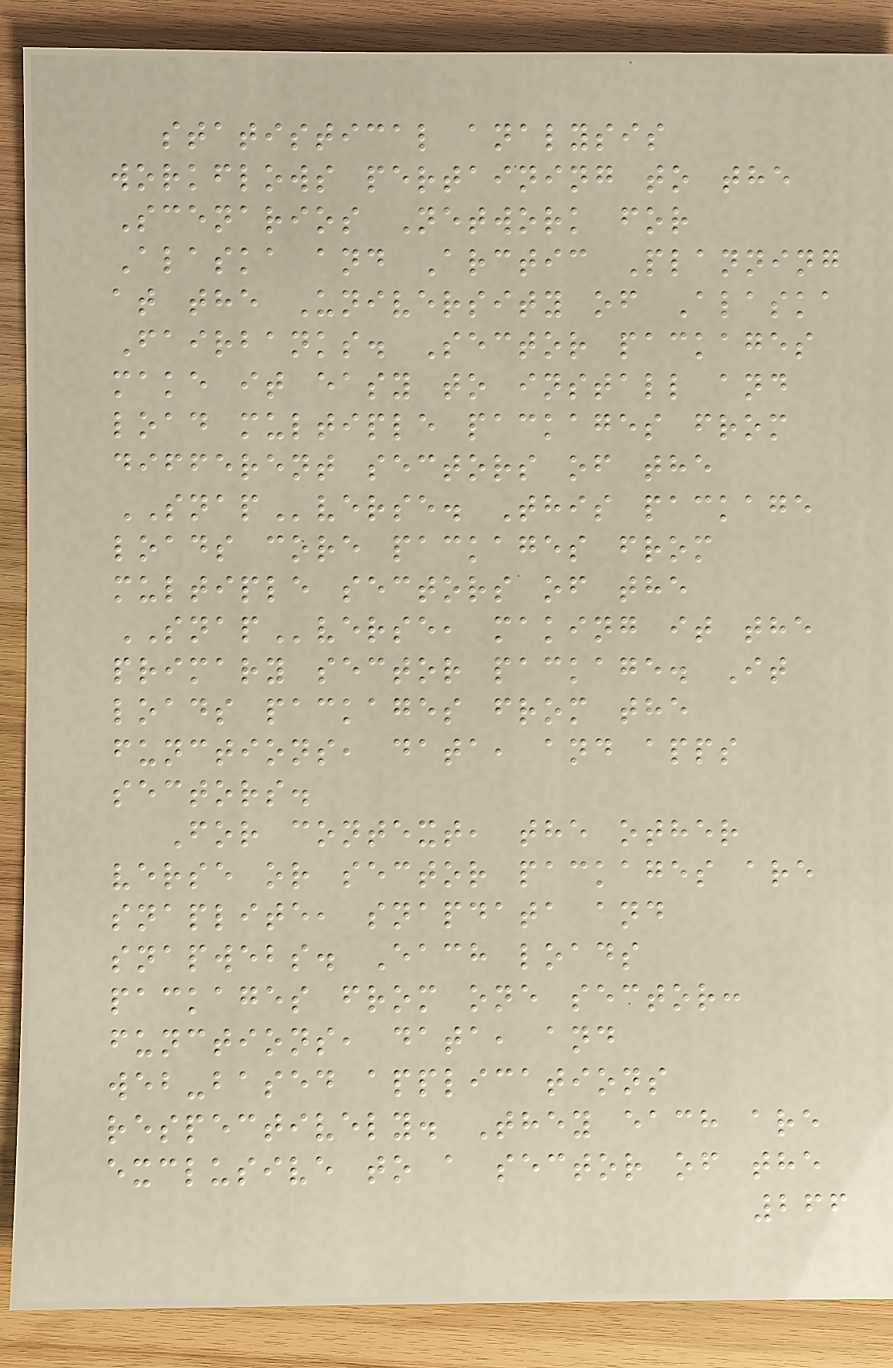statistical analysis
workflows pertaining to the
Scenarios Network for
Alaska and Arctic Planning
at the University of Alaska
Fairbanks. Sector packages
make it easy to install and
load multiple packages from
different sectors of the
SNAPverse. This package
loads core packages from
multiple sectors of the
SNAPverse, making it the
primary sector package. It
loads packages from the
functions, data, and apps
sectors.
For context, the other
verse or sector packages are
snaplite, snapdata and
snapwebs. Each loads
packages from one sector:
functions, data, and
web-based applications
respectively. They each are
exclusive to a sector of the
266
